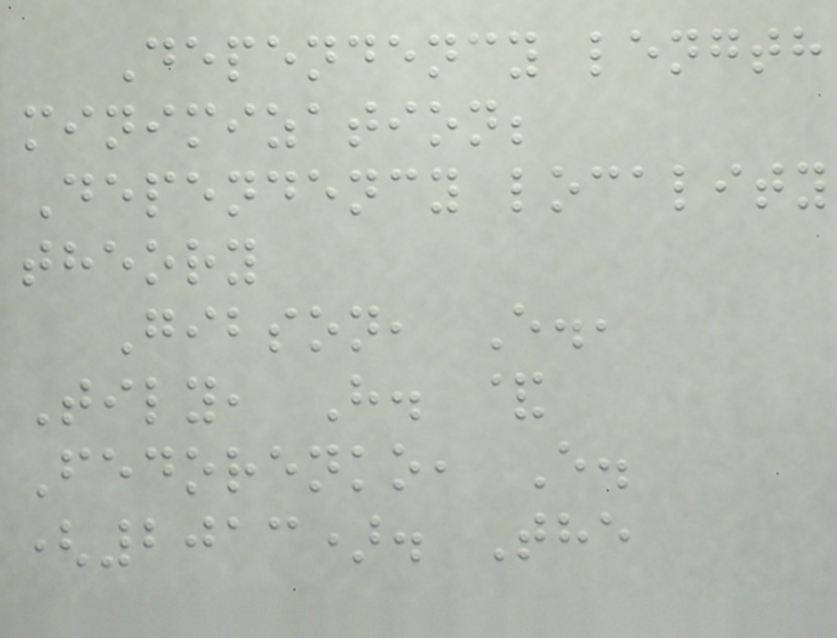Dependency length
minimization;
Dependency locality
theory
Gibson, E.,
Tily, H. &
Fedorenko, E.
(2013). The
